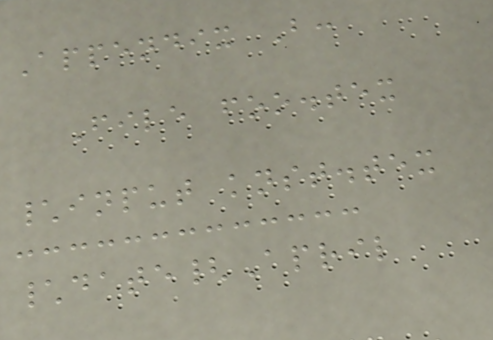Appendix B:
File foo.tex
\input knst.tex
\date{April
